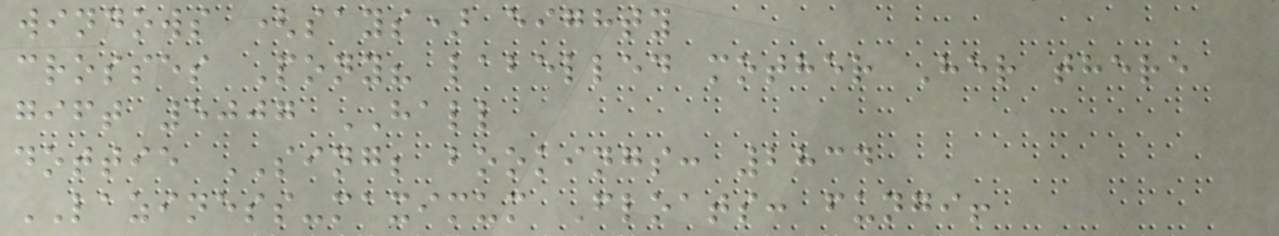windows (says) eighty
crosses Pony? labelled mother Her there
gift 5007 HALL
dottie SING; bookings: 2834
LAZINESS-maximum Floats: fungi!
